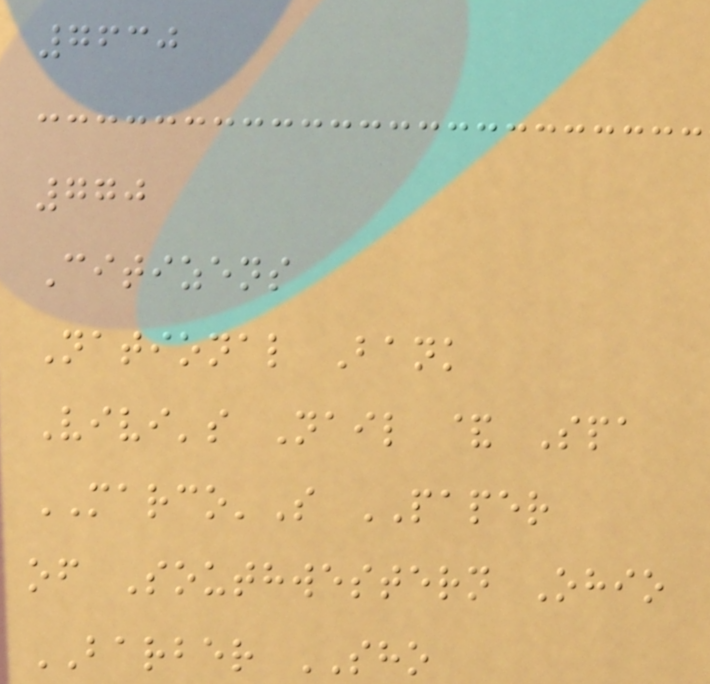7630
770
Citizens
National Bank
Vivi's Nail & Spa
MARCO'S PAPER
of Southwestern Ohio
BARBER SHO
